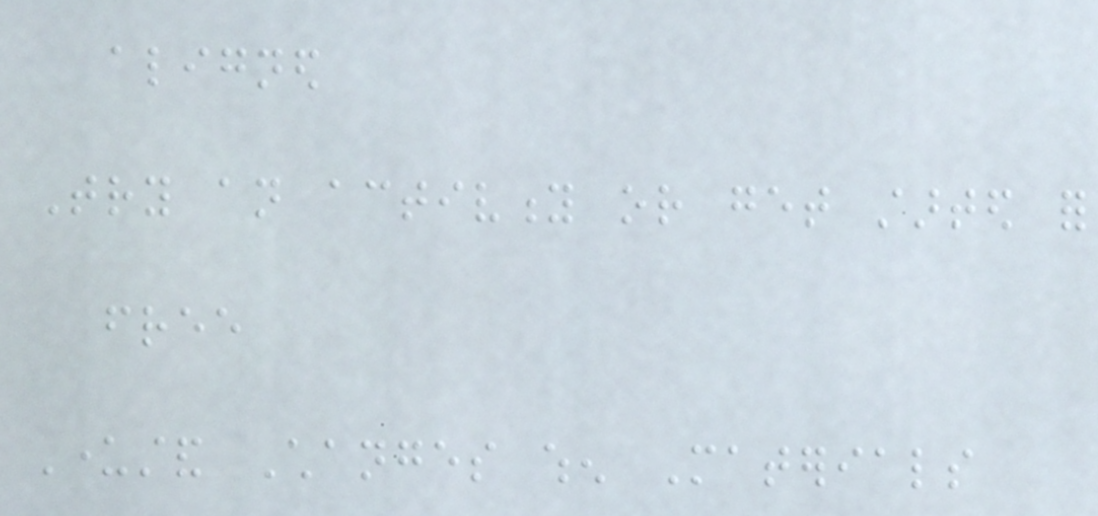aligned
Try an activity or get started for
free
Understand Changes when Materials
